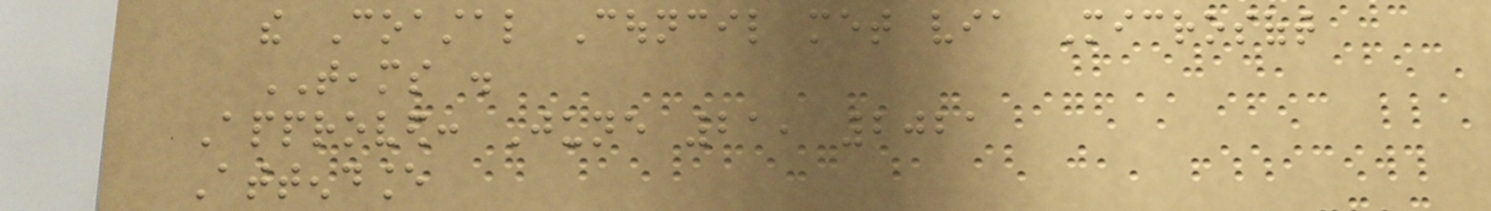the Coastal Council met via Microsoft
TEAMS .
Approved: June 21, 2021
Attendance
